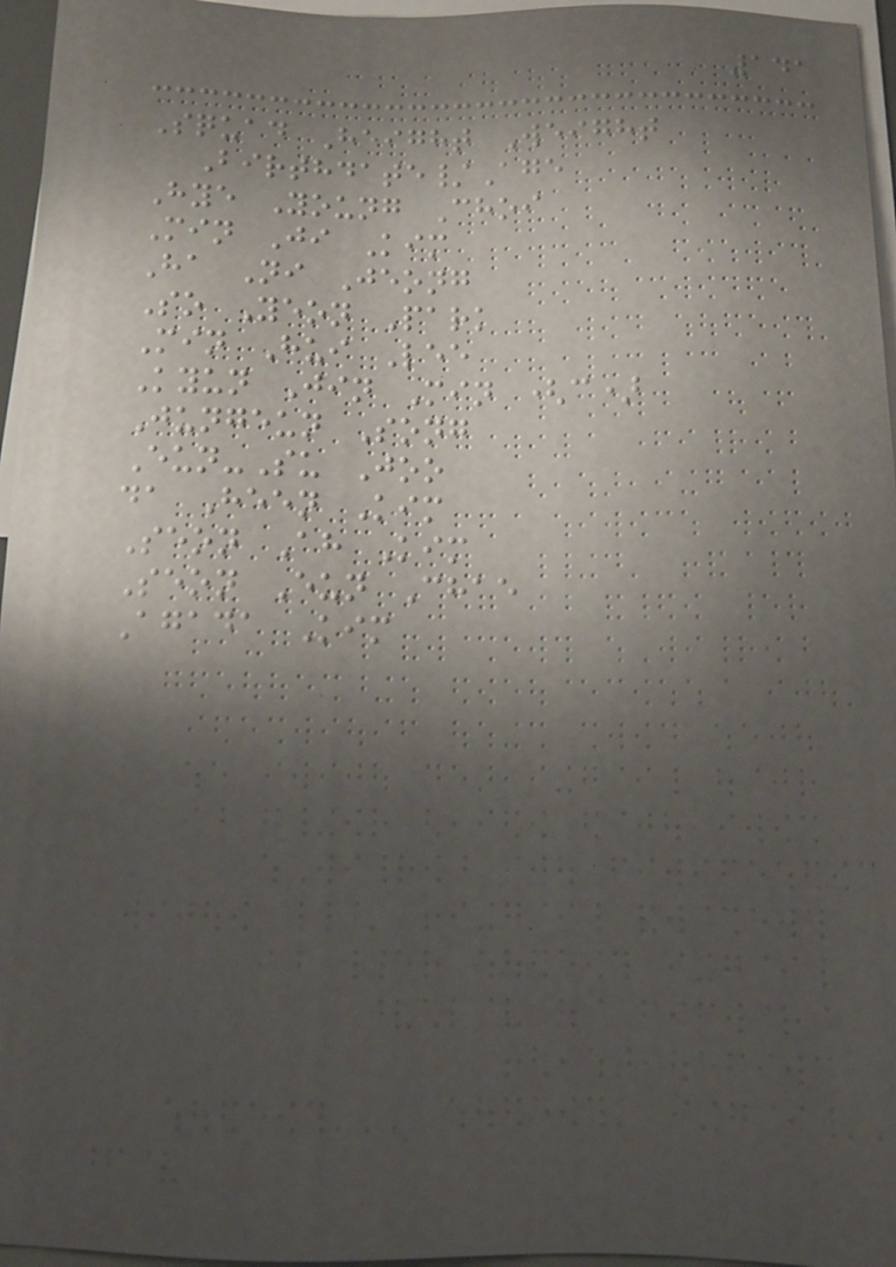141
Squad Height Weight
Birthdate/Age
Hye Young Choi
Min Ji Kim
Ha Ni Jeong
So Yeon Park
Min Hui Lee
Kyun Jin Min (c)
Jungeun Song
Eun-Su Joo
da Heen Kim
Seon Ah Kim
Seon Eun Chae
Agada Kim
